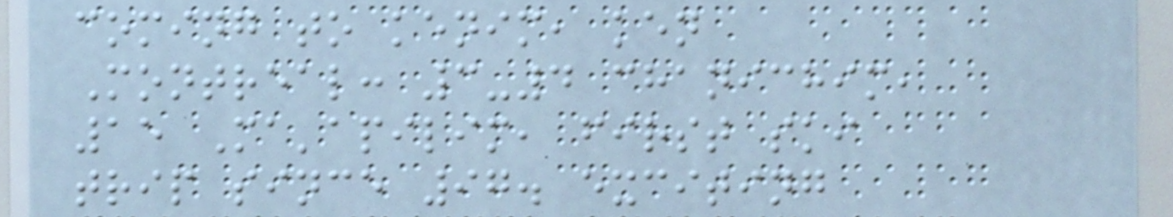coming to kenim, ken
Montreal: 3-4 chanichim,
15 Ma'apilim, first ski
trip since 97. exciting
